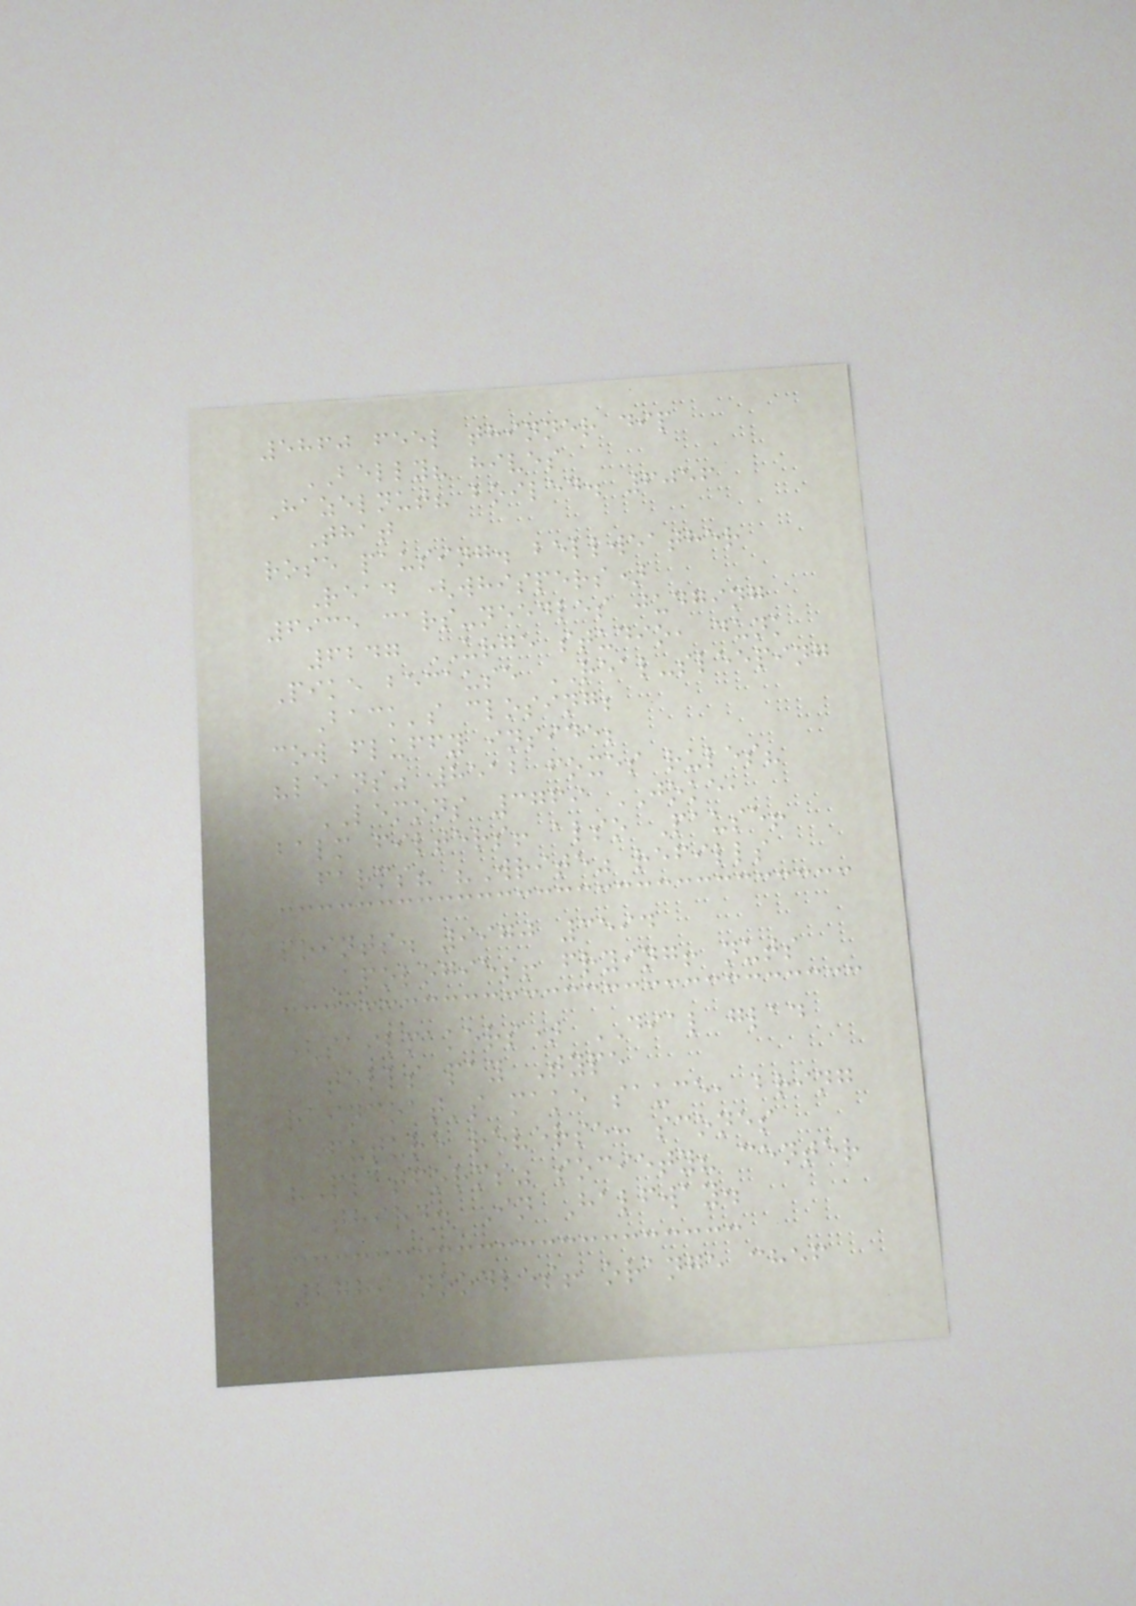5860 feel thinner dip
BELLY? hives
Hazelnut? boiled. 6056
That
rose pausing. bellweather
Read (whispers)
6935 cars-needles judging
6247 URGE studio, dunk
Pike because REAL-sleeping
Back's closing;
cow fluffy inside;
"leans" 8512 foxes rules?
LEMONS 3769 JOKE,
balm filters! also Pause!
farms? "Write" refills
points. 9970 3594
Apologies! frying! nuts
(sailmakers) DIAL glad
tells pay Type
raincoat's make sauce, bring
future reverse: scones
"Platforms" society? center
third. In Halfway.
2789 noodles! orange chef
